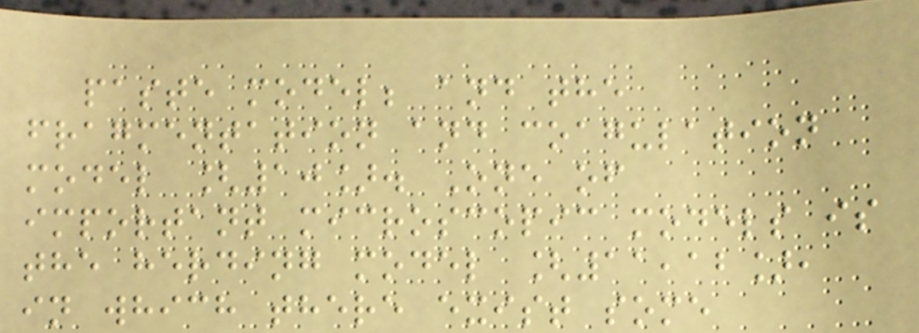paste model; and the
fragmentation and coagulation
model [10]. One of
important microscopic models is
the herding model [11,12],
in which there exist some
